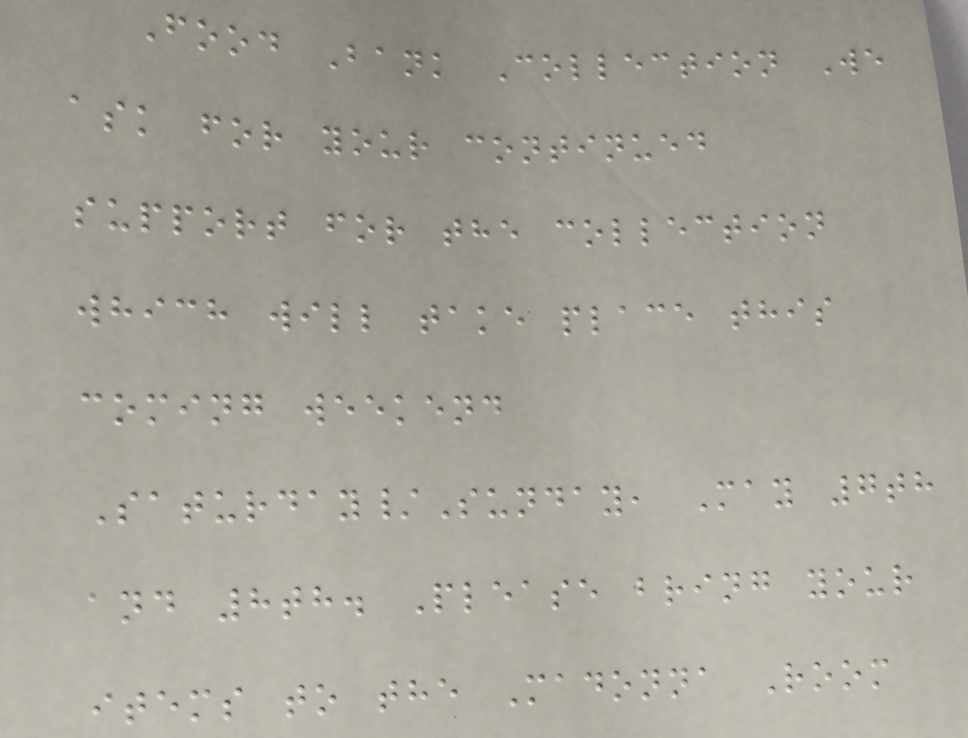Food Bank Collection We
ask for your continued
support for the collection
which will take place this
coming weekend
Saturday/Sunday, May 7th
and 8th. Please bring your
items to the Madonna Room
